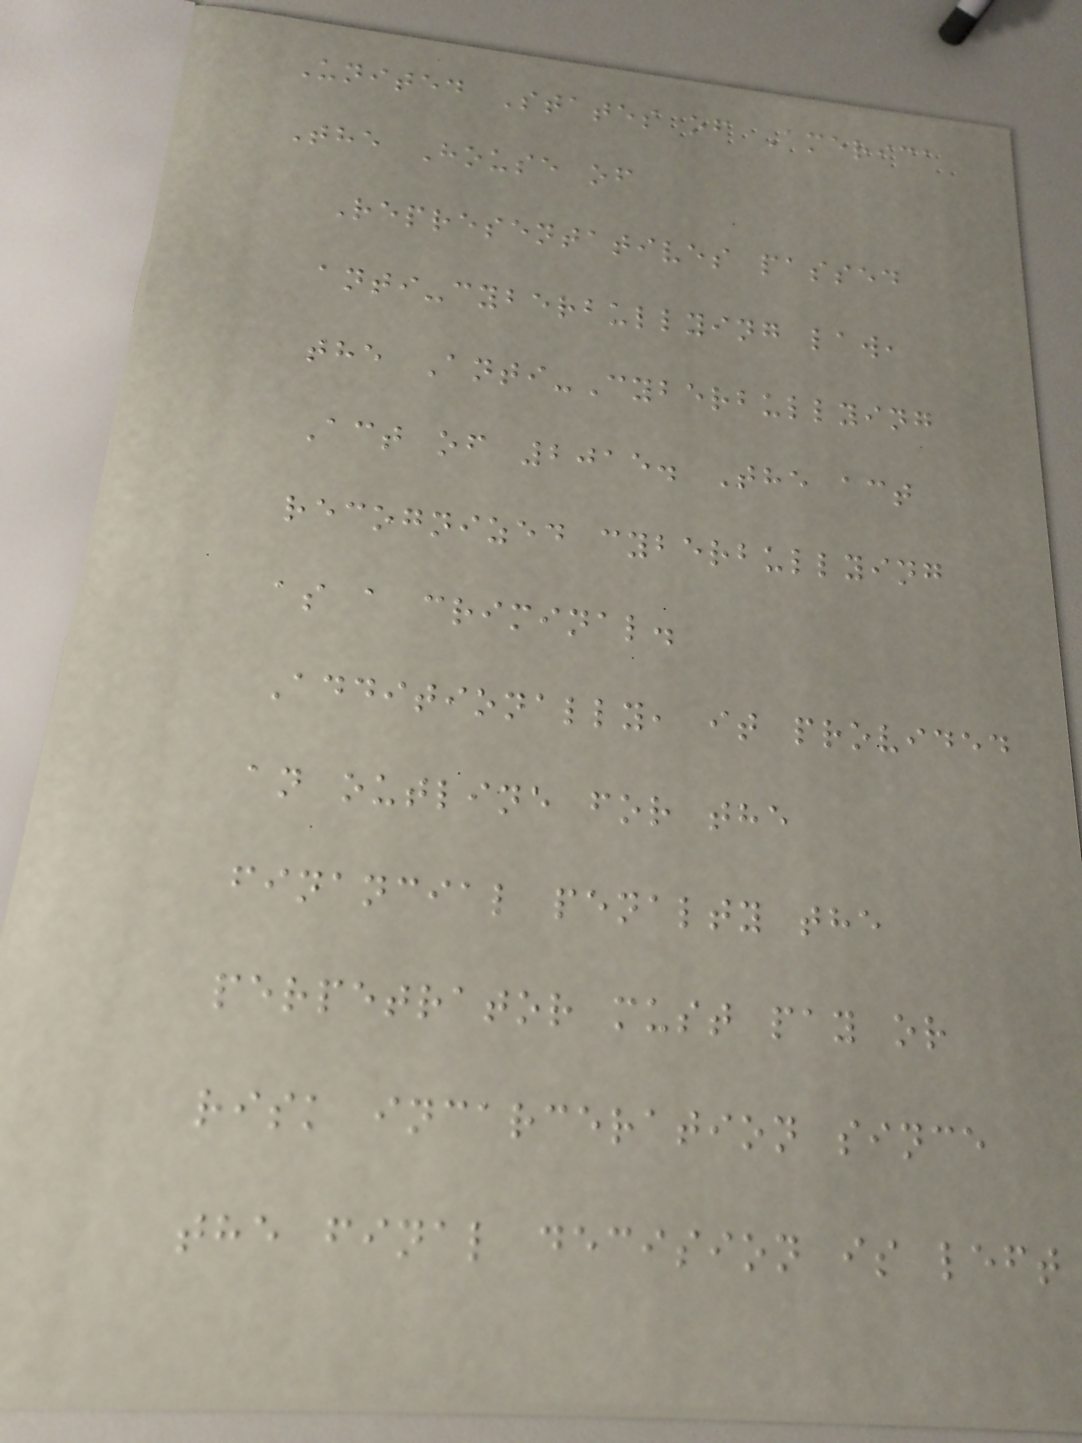United States of America
The House of
Representatives passed
anti-cyberbullying law,
the Anti-Cyberbullying
Act of 2015. The act
recognized cyberbullying
as a criminal.
Additionally, it provided
an outline for the
financial penalty the
perpetrator must pay or
risk incarceration since
the final decision is left
